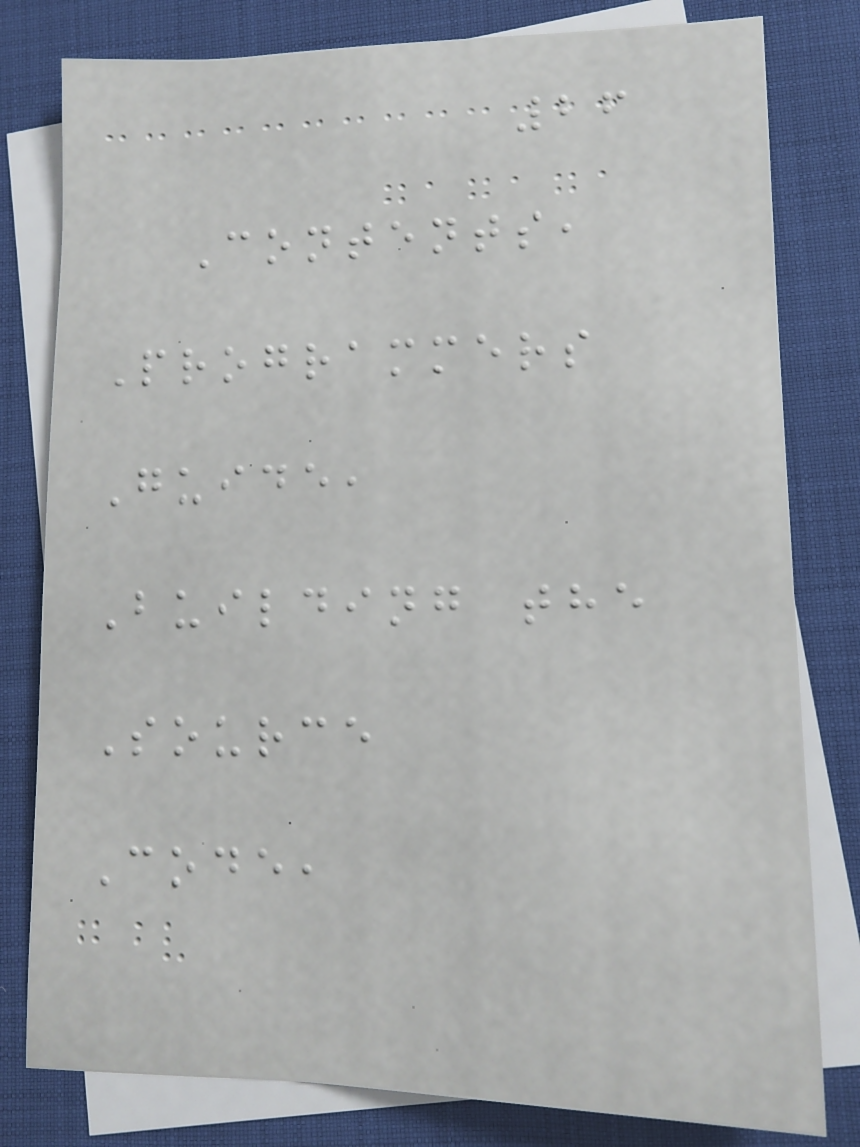26
Contents,
Programmers
Guide,
Building the
Source
Code,
